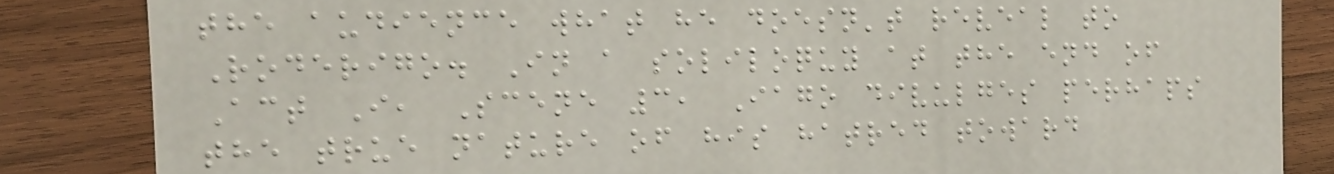the audience what he doesn't reveal to
Roderigo. In a soliloquy at the end of
Act I, Scene 3, Iago divulges perhaps
the true nature of his hatred toward
